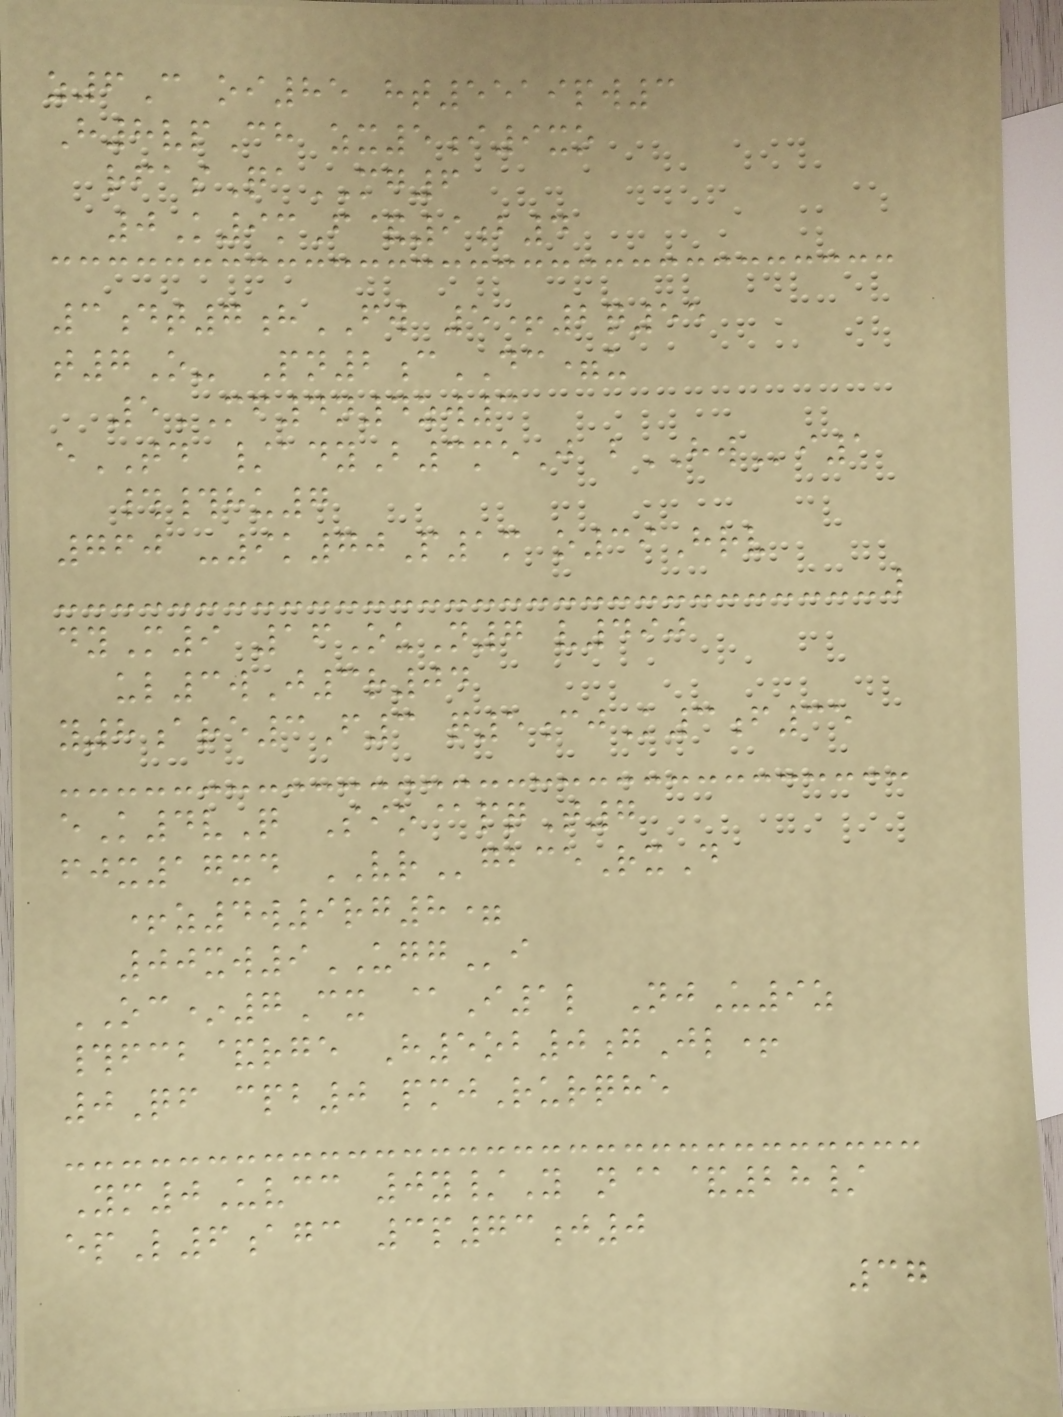z6C oi85 ht5519pw3
H8vpCh zx5i9xo
rfasQaMG6
0K9mF&9b4
3dt7hFW 5+2q55
t7O- Pn2cDC=u
5MF4n4zw3
eTD /adyB3meJ bHWi1
##hu7
760 -9k70P1m o39Hrv
dyM9 16OuN7 v490
ul3wJ3r04
y8are3F3 q5cjK3f35
eK4vQ Sio@pqT7
fjx17xd VRgbceRxD
+z4w9rg8=
00xw9UGGi
OC*7Cx @I1l NjU9z
#fcb&rge H5ob0gJl+
0Qf cpb0 pmjRurqhe
Ym0Uvcc 0y/Y n@&28/
epL6agc 3p73j0
37
